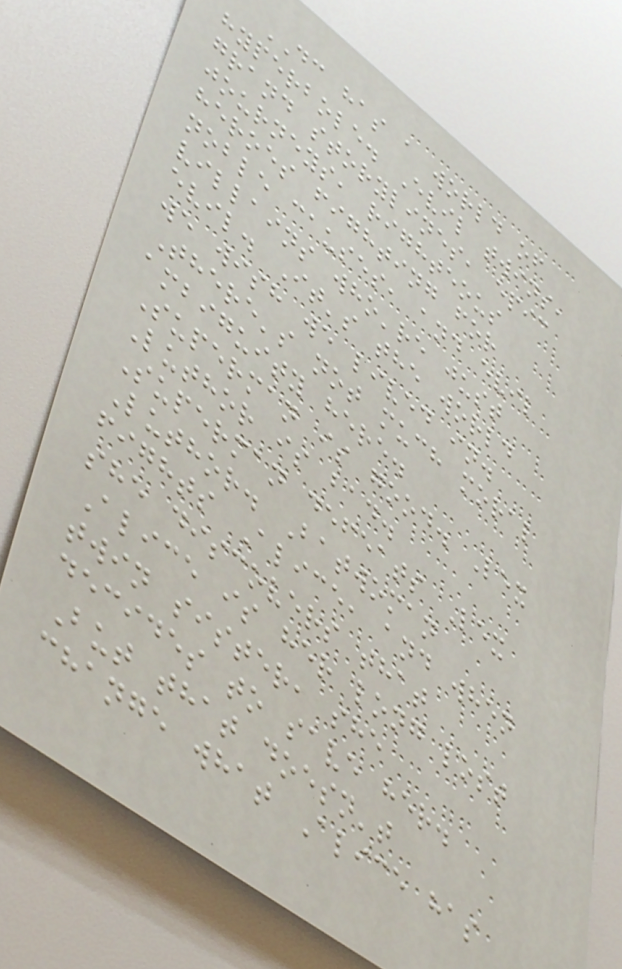DC has a world of
hyperbole. Evil twins,
grand storylines, epic
journeys, righteous
heroes fighting for
noble causes, and evil
villains who're just
evil. It's the world
we wish we lived in.
There's not much moral
ambiguity here.
Superman is good. Lex
Luthor is bad.
Superman defeats Lex
Luthor. Batwoman
fights Alice, and when
she discovers that
Alice is her long lost
twin sister, she
decides to save her.
But that doesn't
change what Alice has
